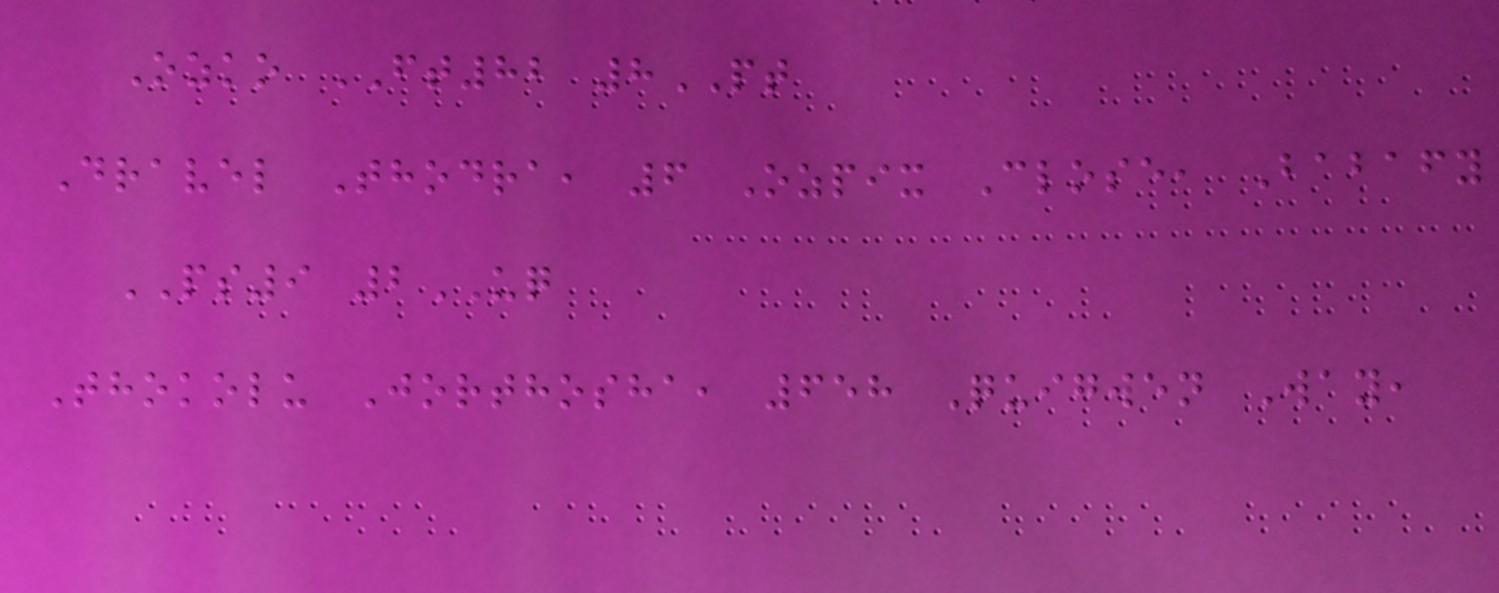Ozko FT82 8PT
Dravel Thodra, 6 Ozpix Close, Babafy
PS9 2UQ
Thokolu Jorthosha, 658 Quigwen Way,
